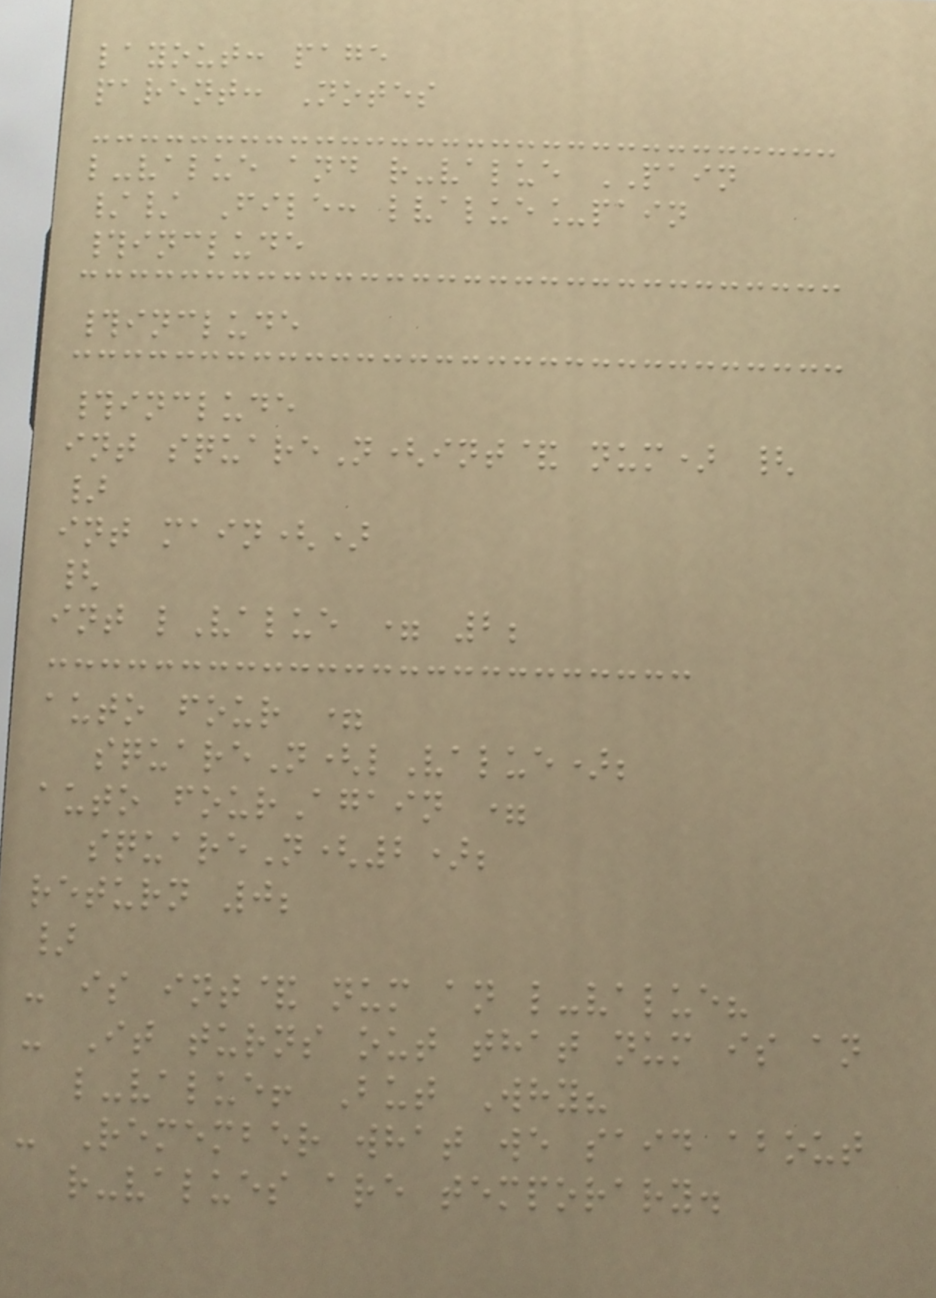layout: page
parent: Notes
l-value and r-value PAIN
// File: lvalue_pain
#include
#include
#include
int squareN(int& num) {
}
int main()
{
int lValue = 2;
auto four =
squareN(lValue);
auto fourAgain =
squareN(2);
return 0;
}
- is int& num an l-value?
- It turns out that num is an
l-value! But Why?
- Remember what we said about
r-values are temporary.
